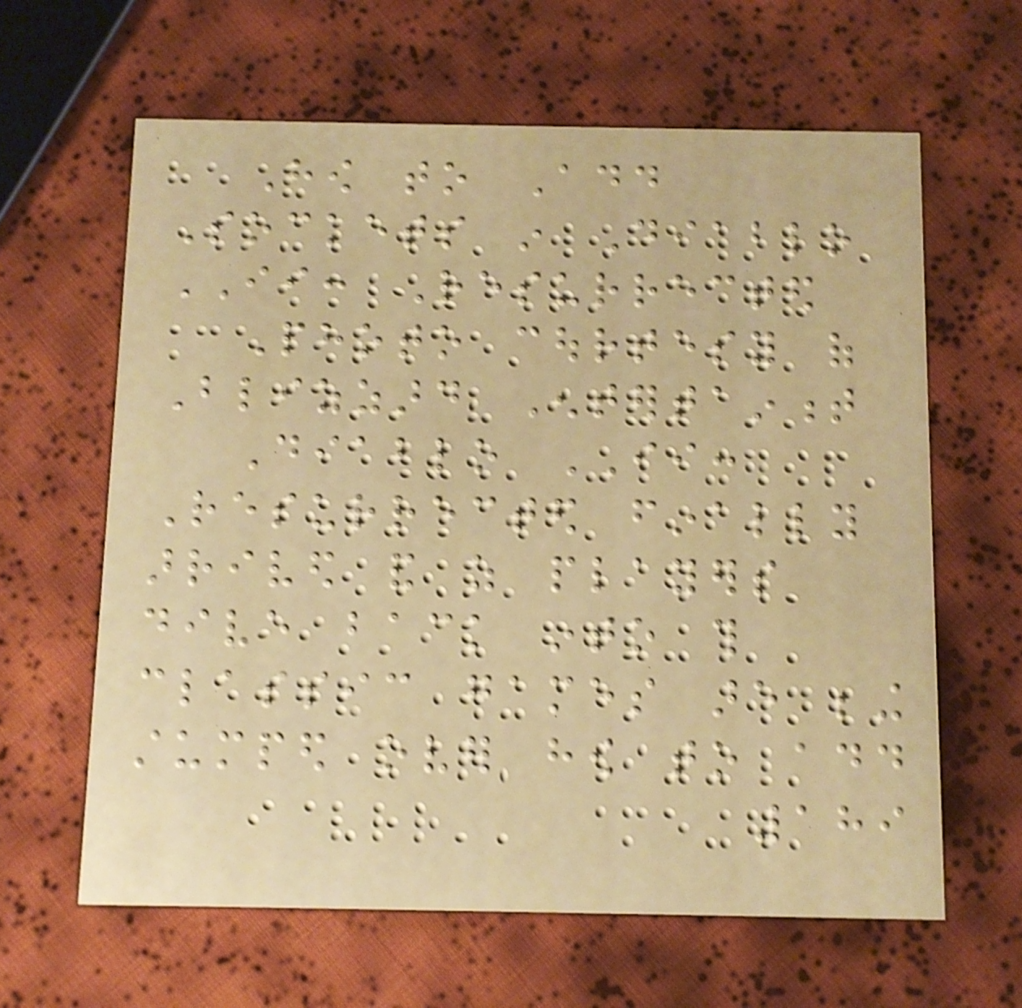How to Add
Sockets in Diablo
II: Resurrected
Photo courtesy of
Blizzard Entertainment
Diablo II:
Resurrected finally
arrived and as players
dive back into this
classic games are being
stumped over how to add
189
